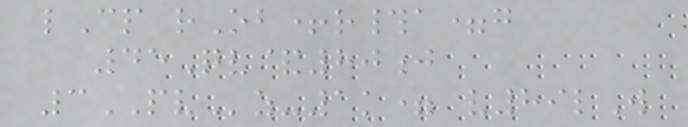lCp rOb+r#a=g
45Qv&80j
3PVz-1k= v89lW
